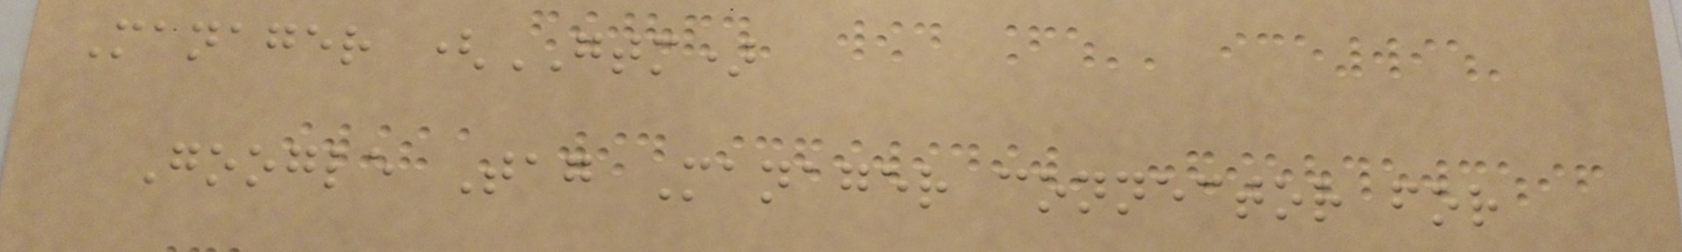Manager (GTM)
Google Tag Manager connector for
